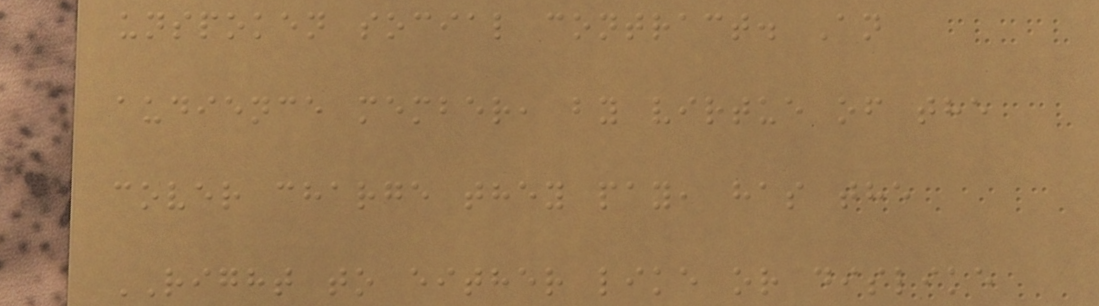unspoken social contract. An
audience member, by virtue of the
cover charge they pay, has the
RIGHT to either like or dislike
